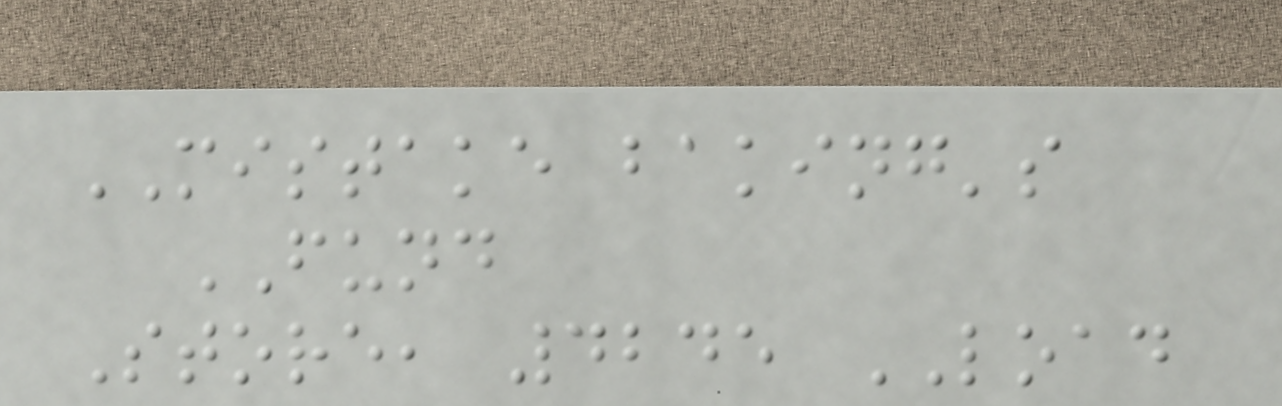MISTAKE baking's
FUND
Store, 4245 LOAD
